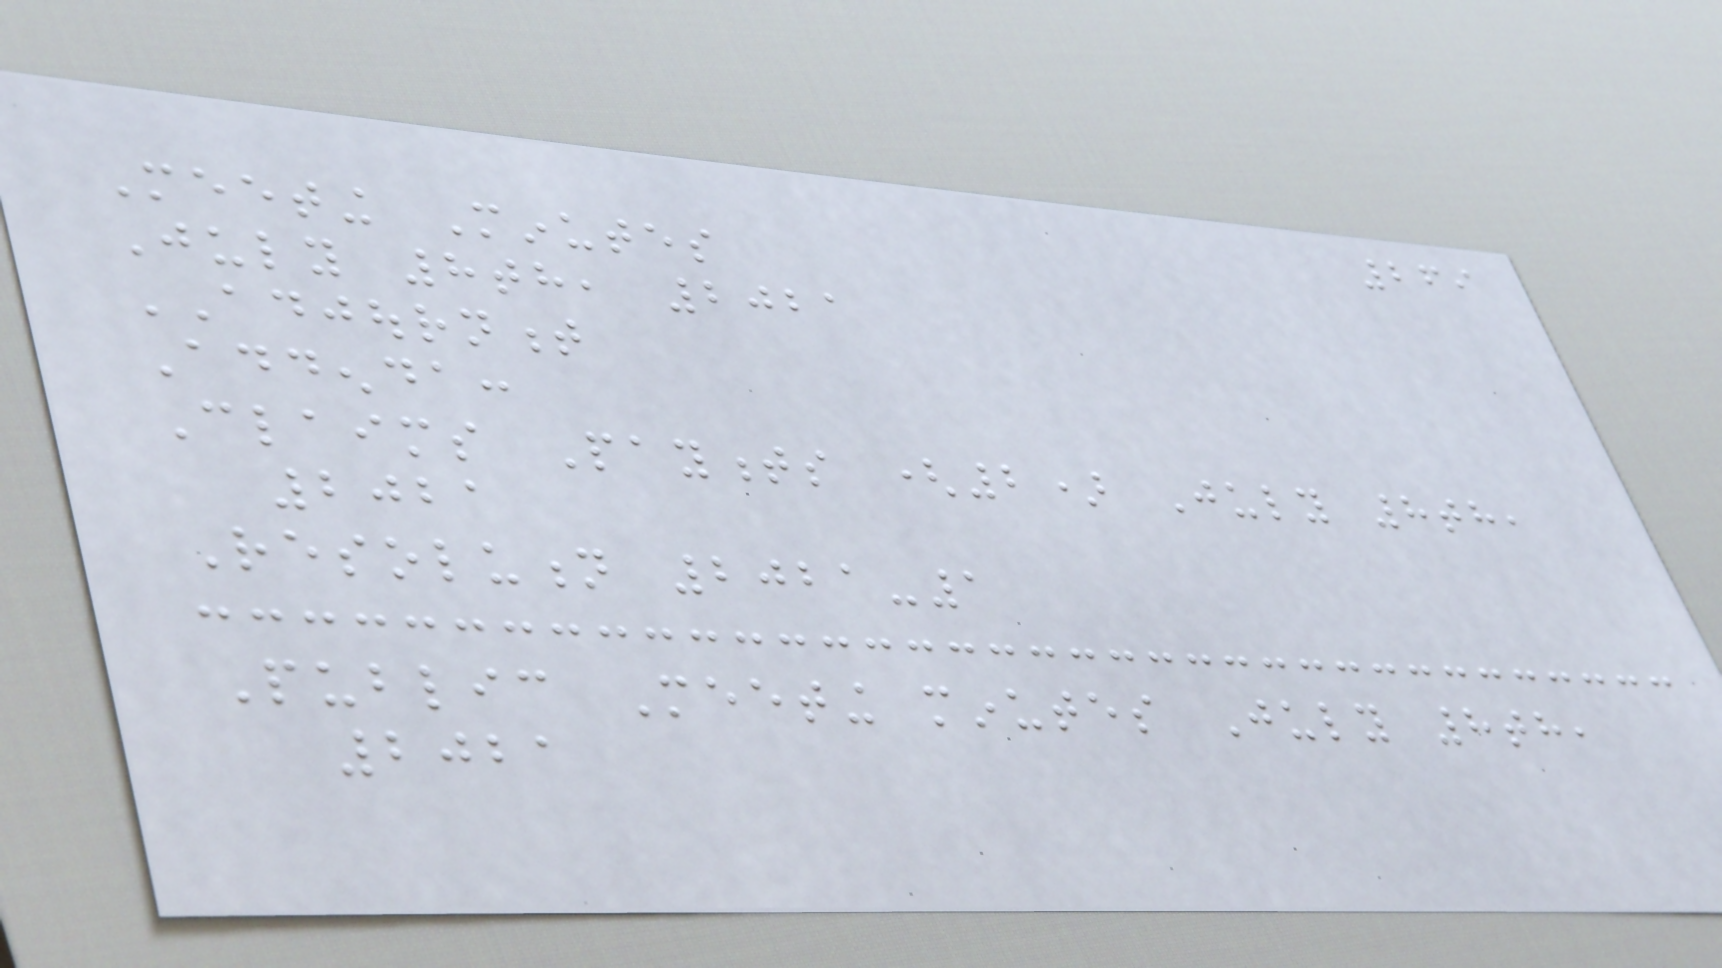269
Meeting Minutes
July 8th, 2021
ADJOURNMENT
Addenda:
Claims Payments (2) July 8th,
2021
Resolution 2021-1
Public Meeting minutes July 8th,
2021
